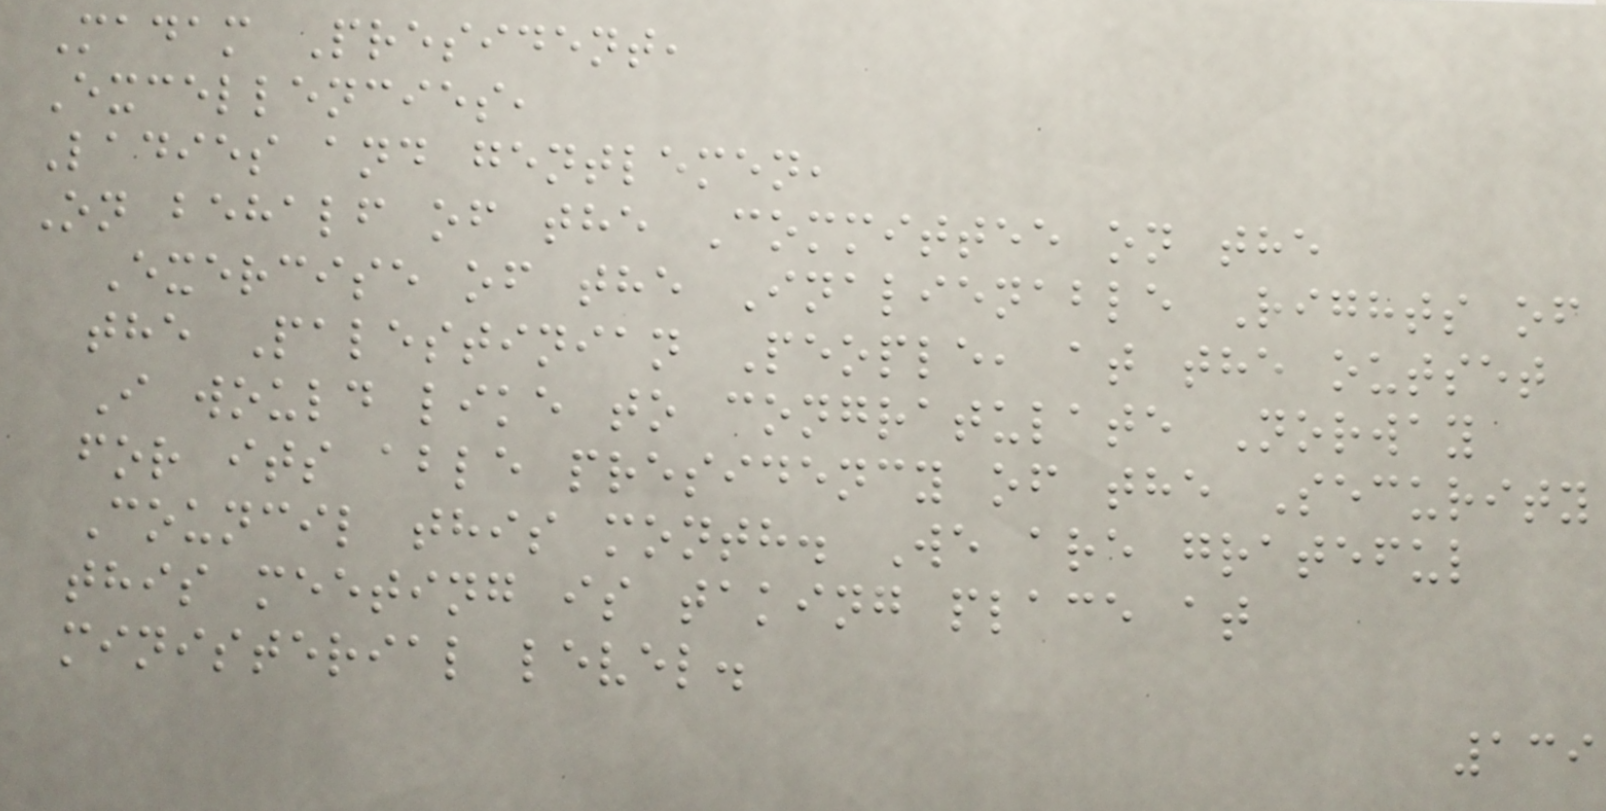Madam President,
Excellencies,
Ladies and gentlemen,
On behalf of the Committee on the
Exercise of the Inalienable Rights of
the Palestinian People, at the outset
I would like to congratulate Norway
for its able presidency of the Security
Council this month. We are grateful
this meeting is taking place at
ministerial level.
139
